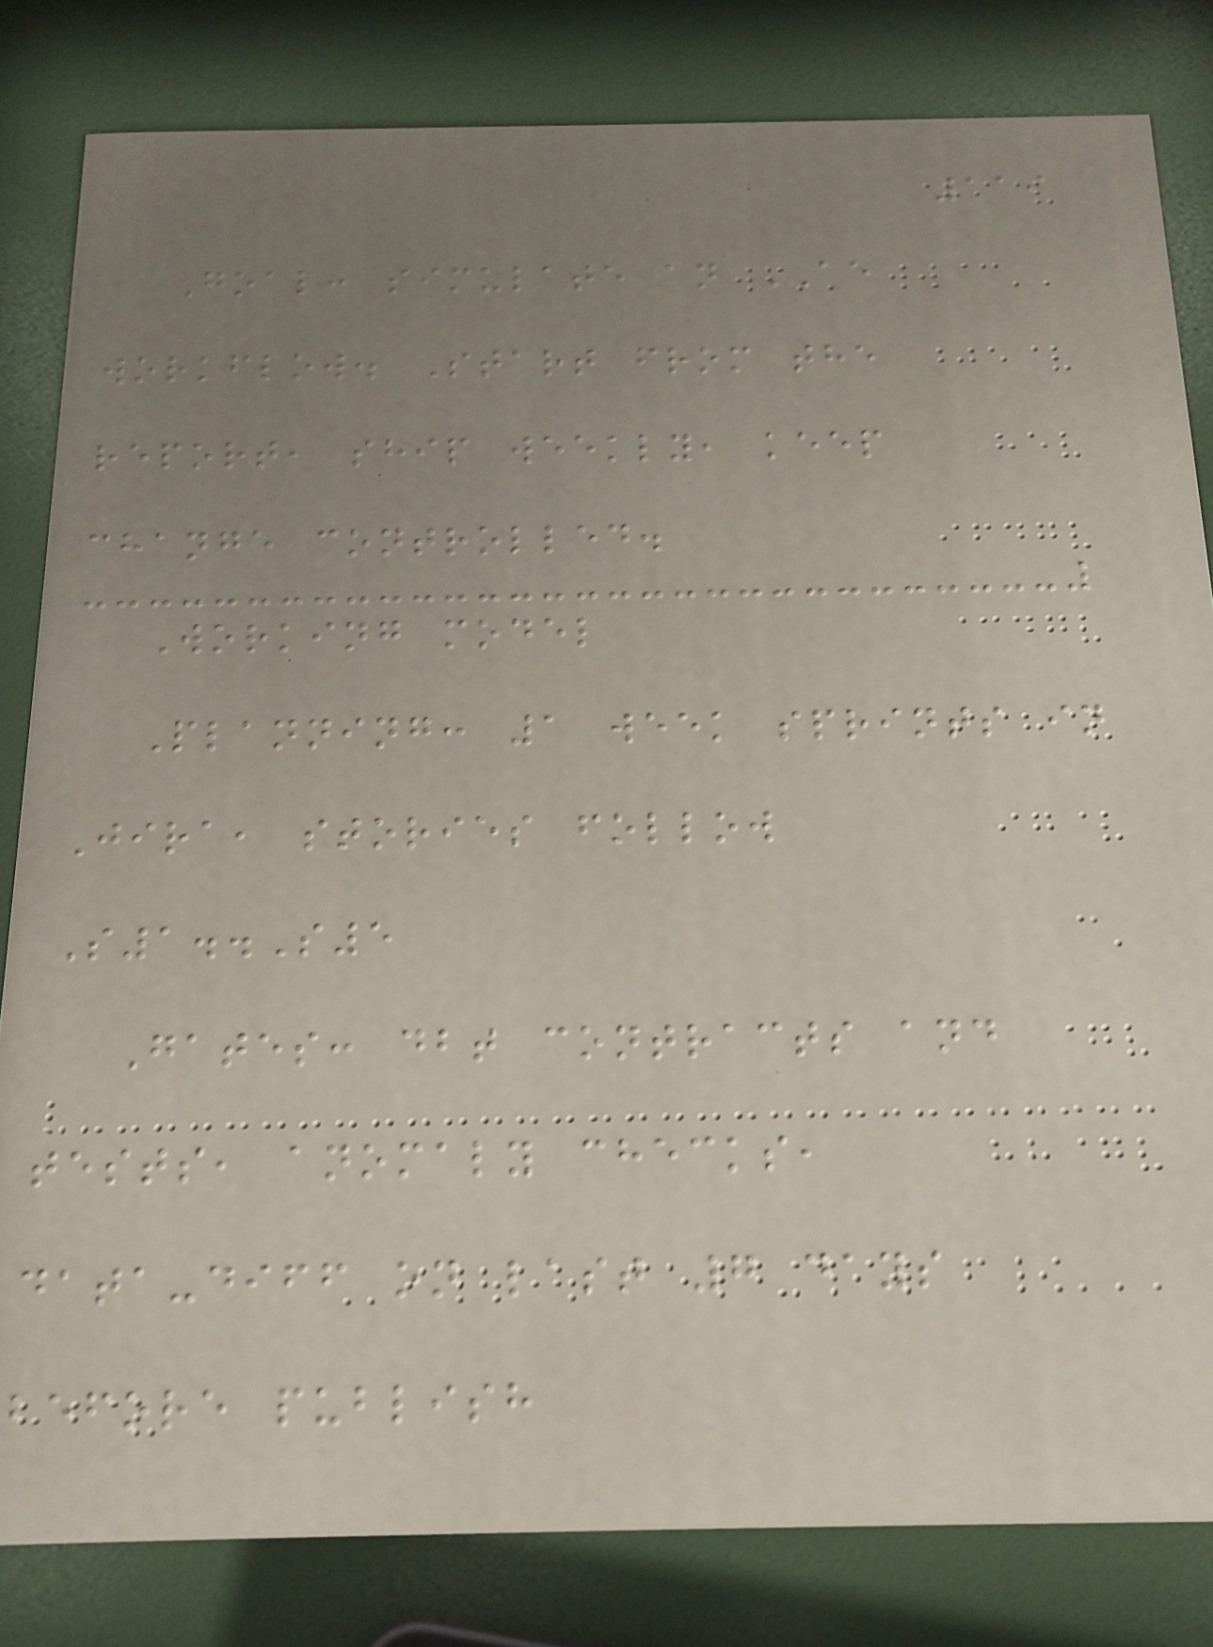119
Goal: simulate an AE
workflow. Start from the
report, ship weekly, keep
change controlled.
Working model
Planning: 1 week sprints in
Jira, stories follow
S1..S5
Gates: dbt contracts and
tests, anomaly checks,
data-diff on last 7 days
before publish
